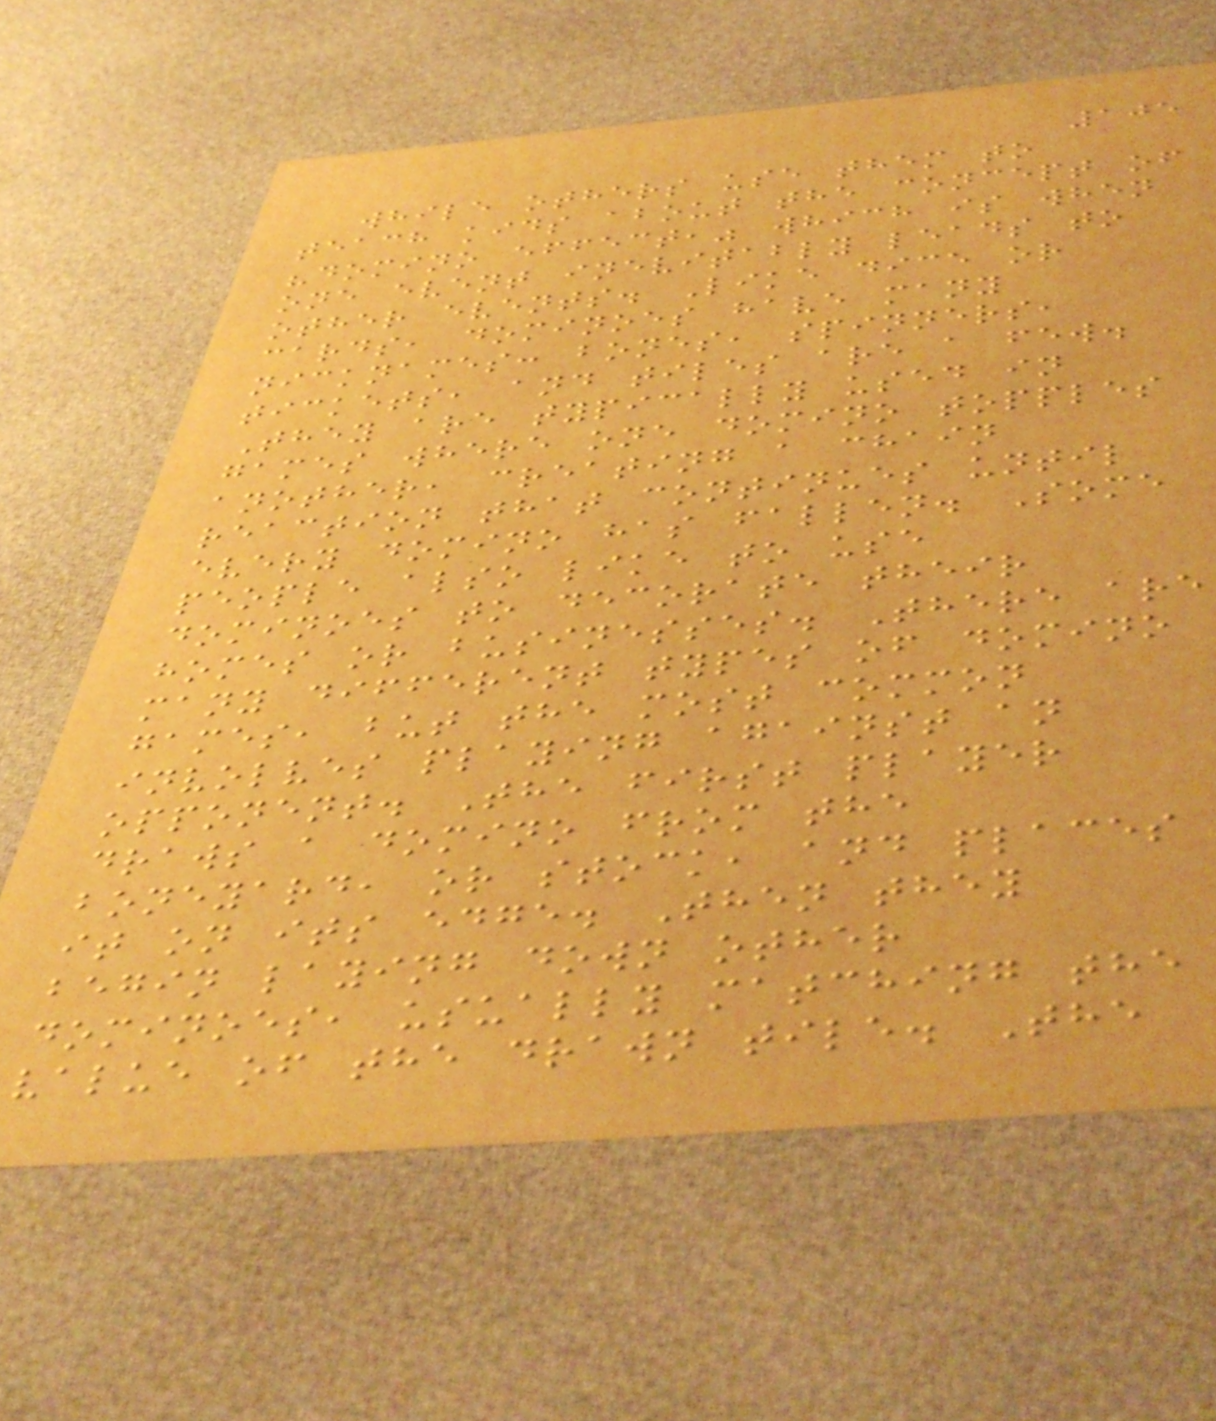105
while others use them to
teach kids about the concept of
"domino effect," which is when
one event inevitably leads to
other events. Like dice or
cards, dominoes have many
nicknames: bones, spinners,
tickets, and tiles are a few.
They are typically used in
games where one domino topples
another, creating a chain
reaction that continues until
every domino has fallen. Some
people also like to use
dominoes to decorate their
homes or businesses. There are
many different types of domino
games, but the most common
involves playing against an
opponent. The first player
draws a domino from the
boneyard, or stock, and places
it on its edge. Then they
begin laying down other
dominoes, usually matching the
value of the drawn tile. The
